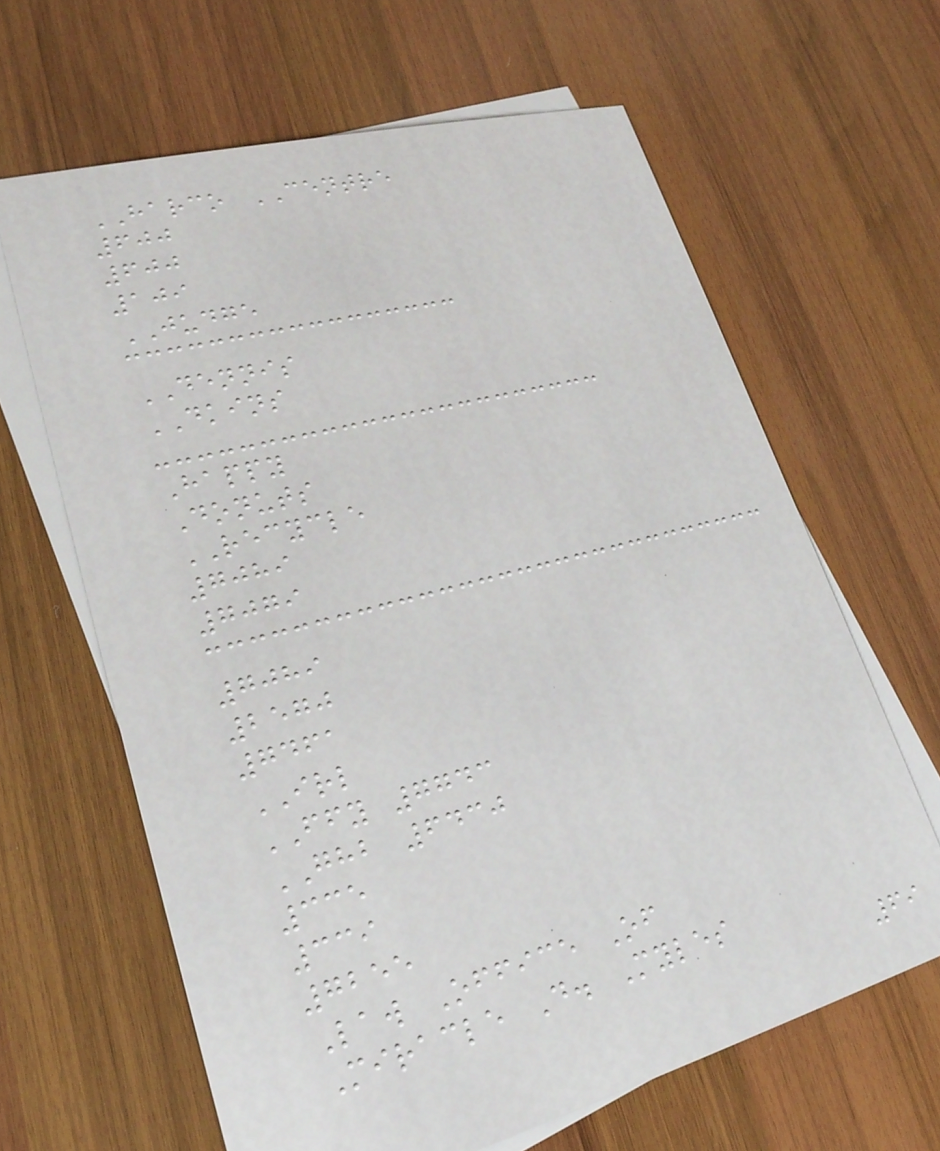HARCO CENTRE
600
600
109
JUDGE
DENNIS
DKINS
Happy
Donuts
RECYCLE
7089
7079
7089
2570
7461
IRL
FFY 7743
GHB 6430
335
339
7255
Law Office Of
Miracle D. Myles
69
